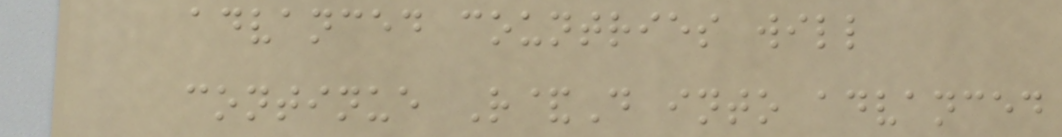advanced countries will
continue R&D into advanced
